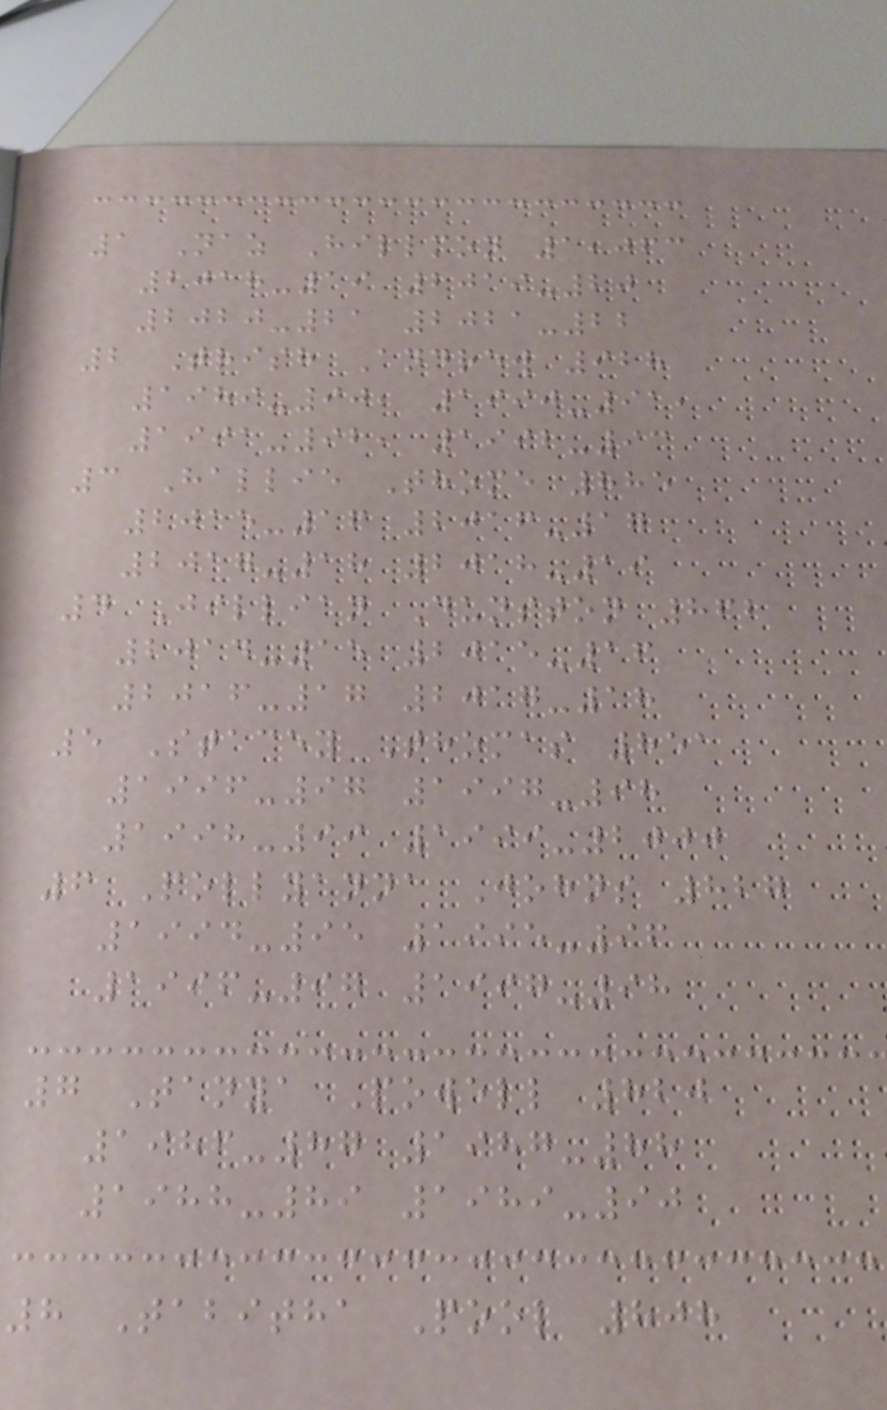1 Naz Hillmon 1,063
2018-19 2019-20
2020-21 2021-22
2 Trish Andrew 928
1989-90, 1990-91,
1991-92, 1992-93
3 Hallie Thome 885
2015-16 2016-17
2017-18 2018-19
4 Jillian Dunston 862
2014-15 2015-16
2016-17 2017-18
5 Stacey Thomas 851
1996-97 1997-98
1998-99 1999-2000
6 Pollyanna Johns 827
1994-95 1995-96
1996-97 1997-98
7 Tanya Powell 820
1986-87 1987-88
1988-89 1989-90
8 Tabitha Pool 808
